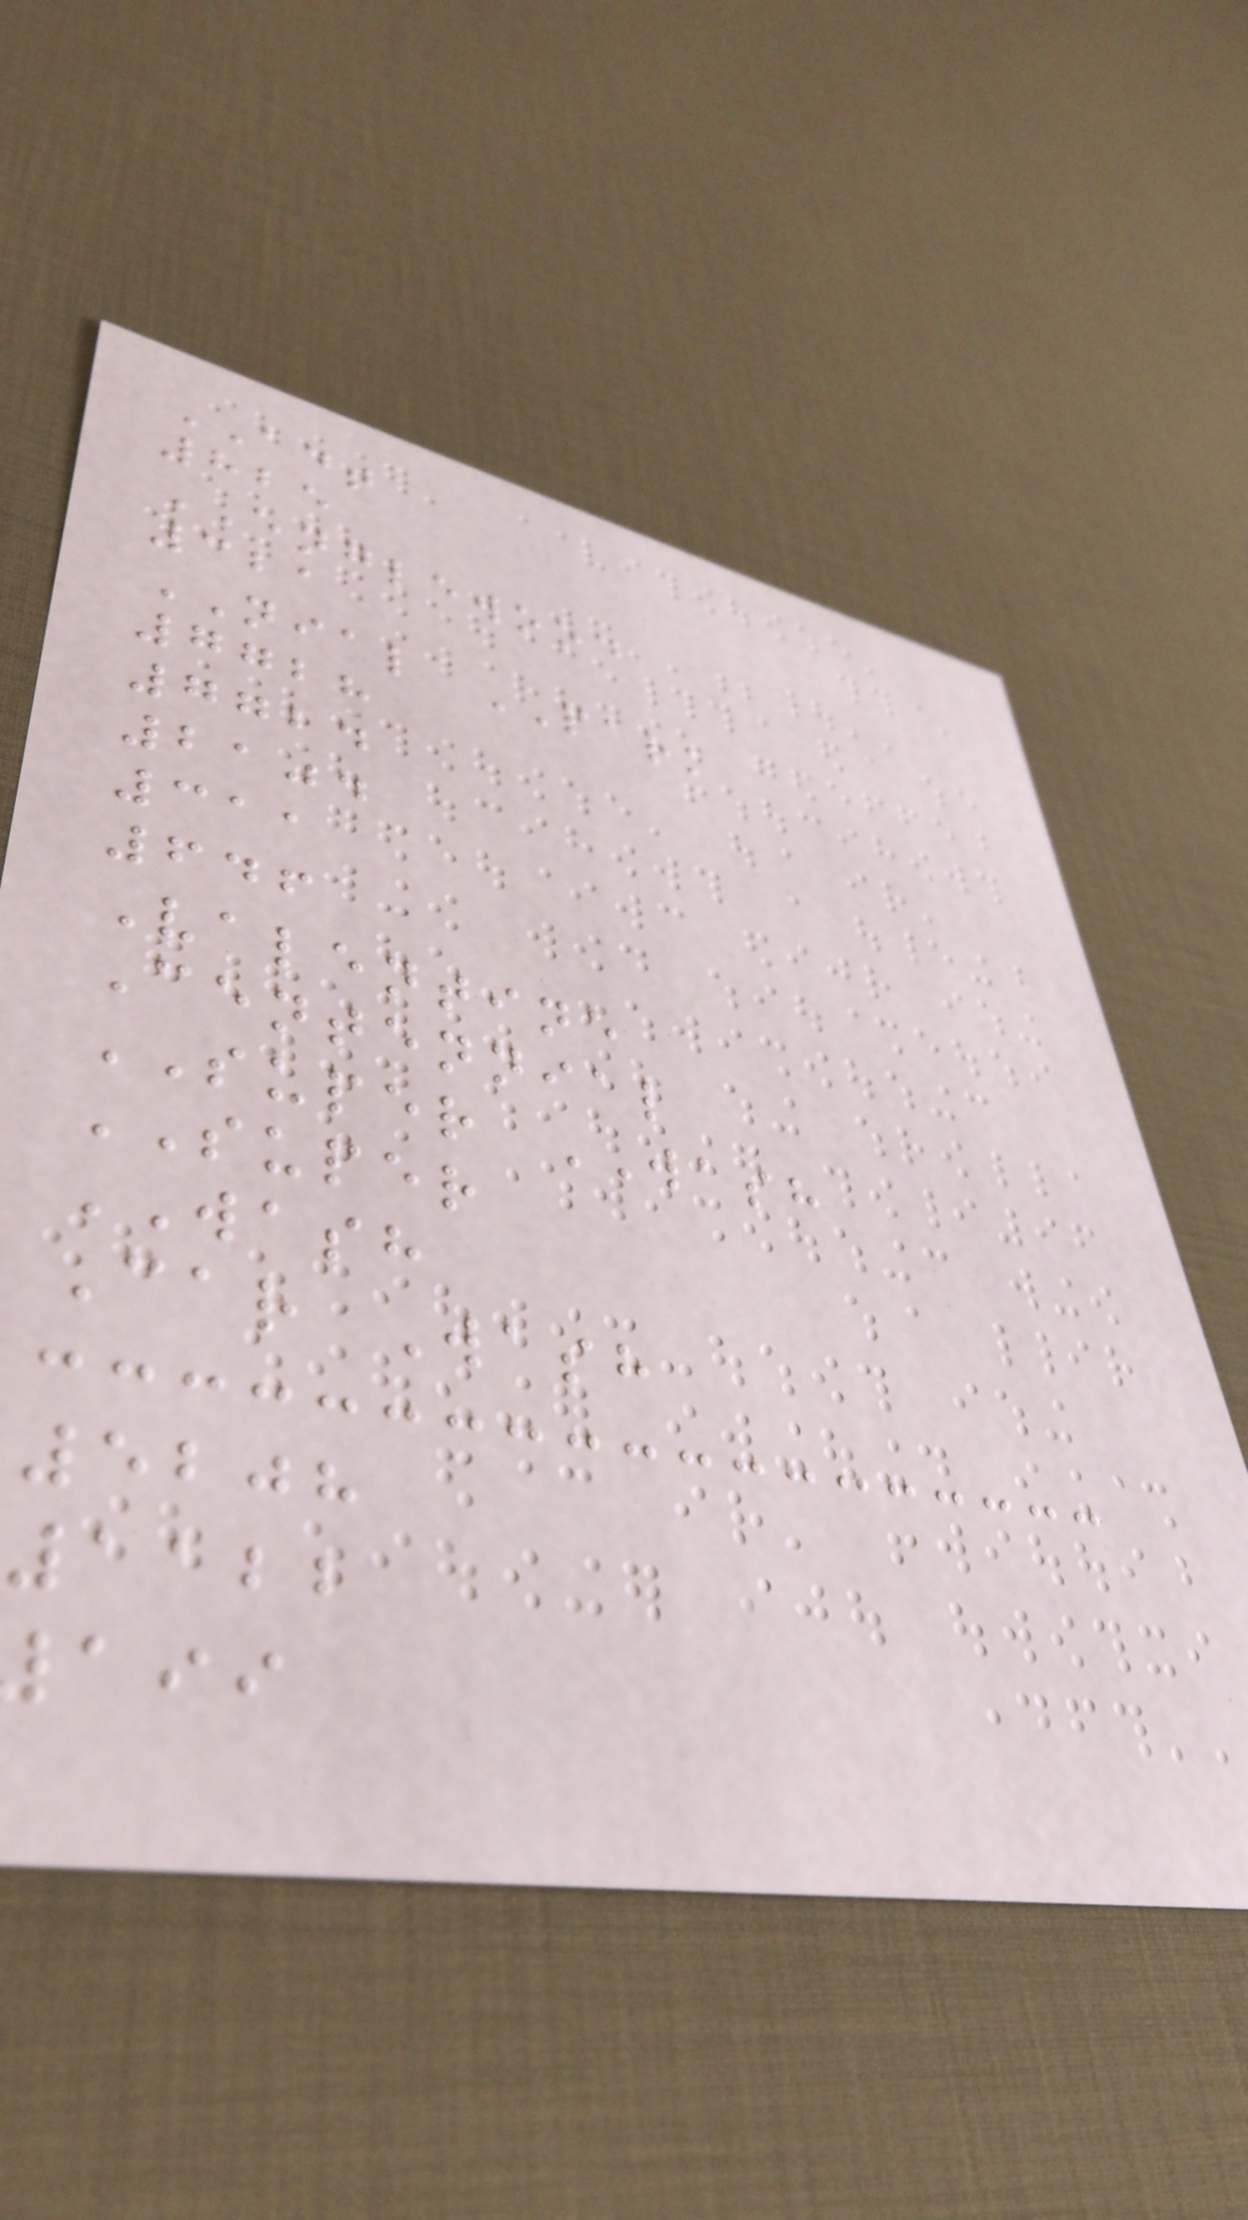ADT
825
ENGLEWOOD
321
NIAL PARK
7728
7724
2104
311
646
Valentine
Centennial
SUPER WASH
SUPER
WASH
Car Wash
5208
1122
